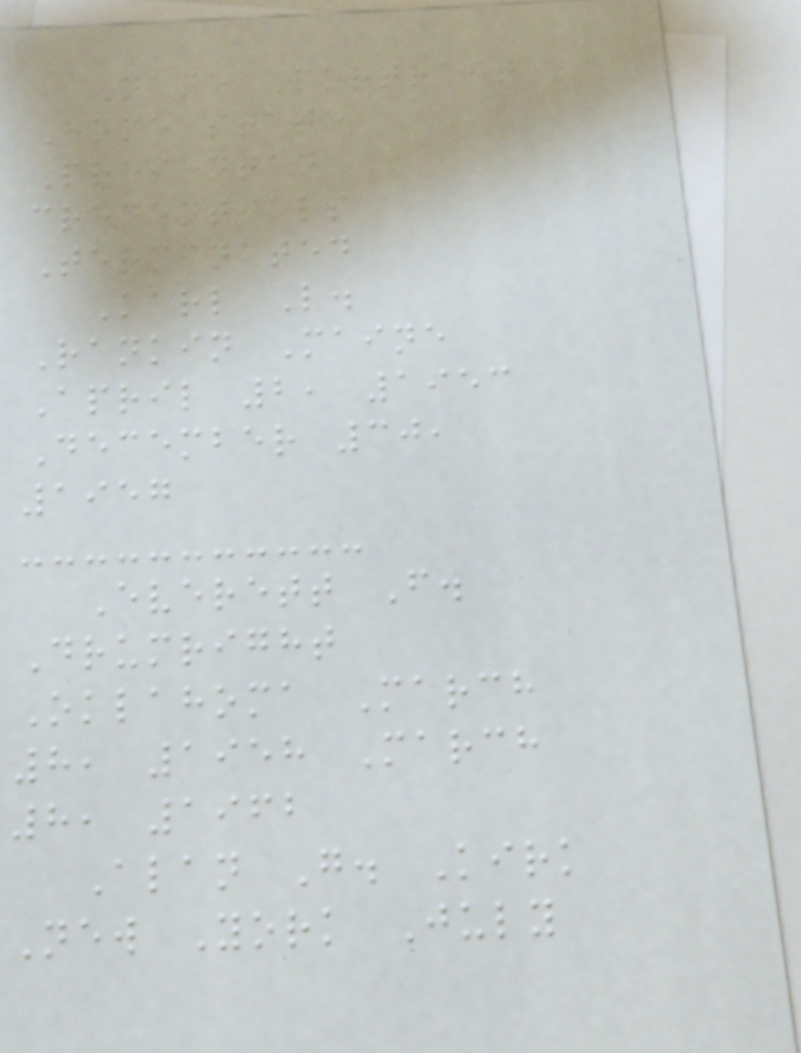Name Portrait
Home state
Presented
credentials
Terminated
Karl L.
Rankin Maine
April 2, 1953
December 30,
1957
Everett F.
Drumright
Oklahoma March
8, 1958 March
8, 1962
Alan G. Kirk
New York July
